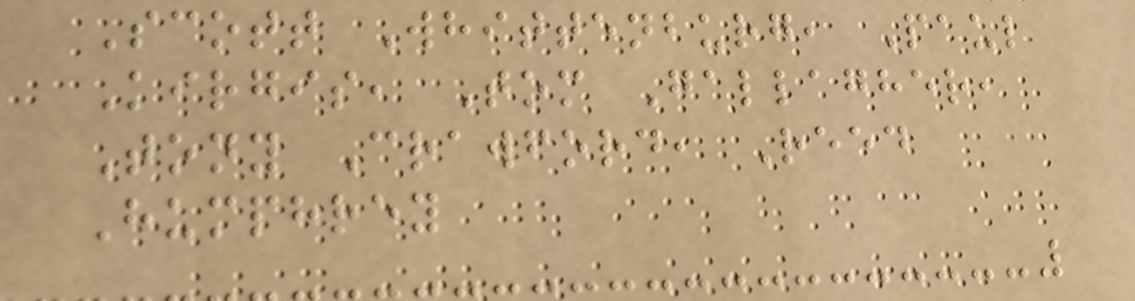Scott Whittenburg, Paul
Kirgis, Tom Gallagher,
Tony Crawford, Reed
Humphrey
